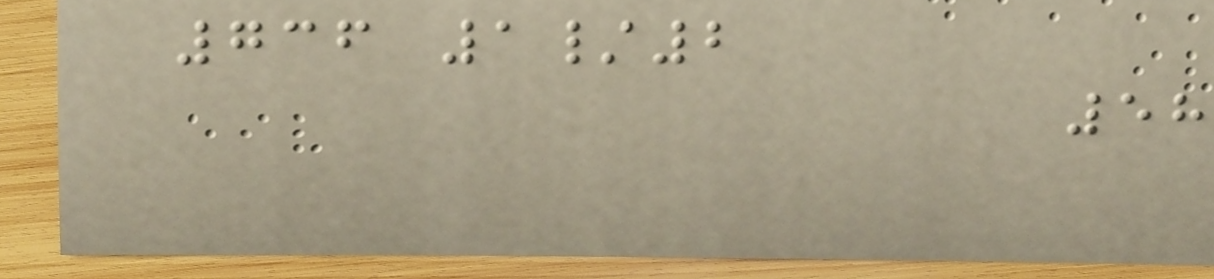736 1/2
58
